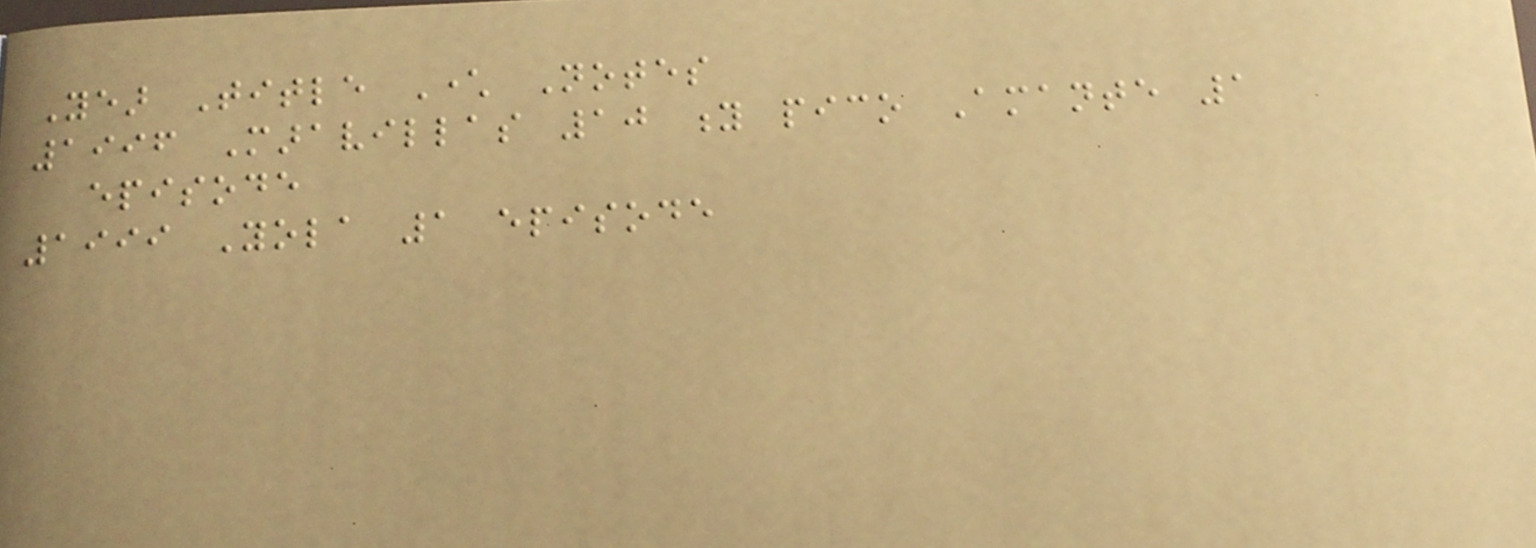Year Title Character Notes
1996 Maravillas 10 y pico Amante 1
episode
1999 Yola 1 episode
